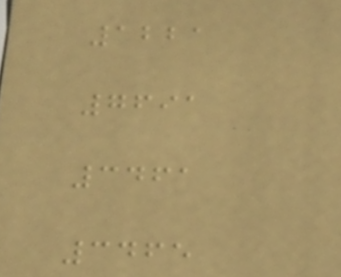1221
7691
3461
3465
